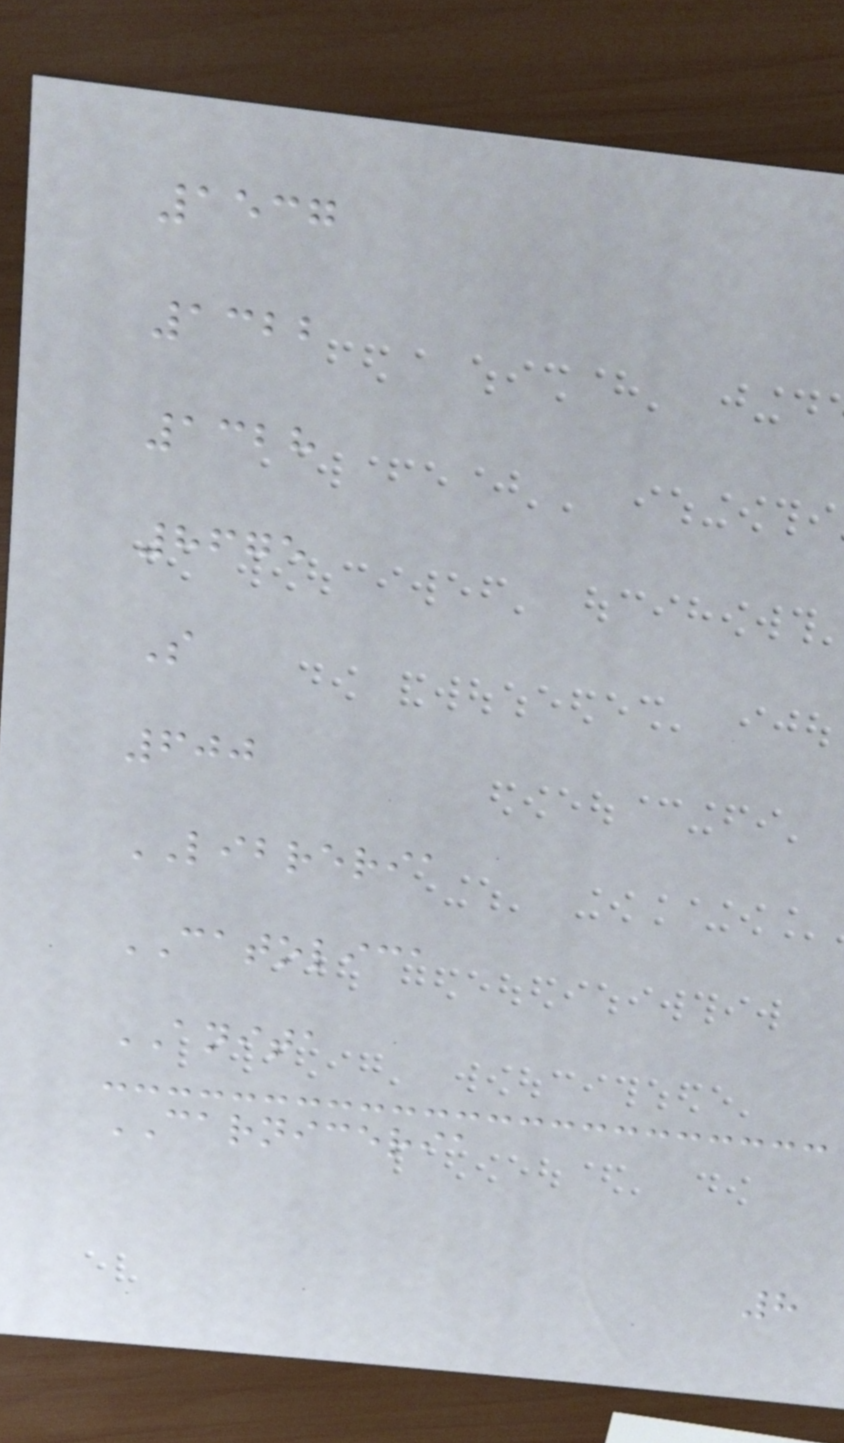1537
1322
1328
8675
S
600
LIBRERIA
CATOLICA
ANITA
CARNICERIA
8
